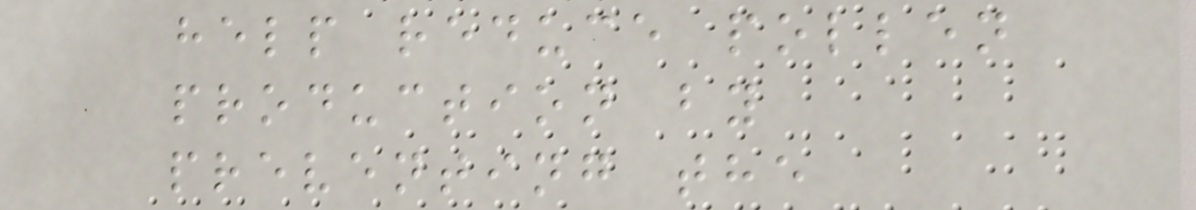help reduce pollen
production by
preventing the
